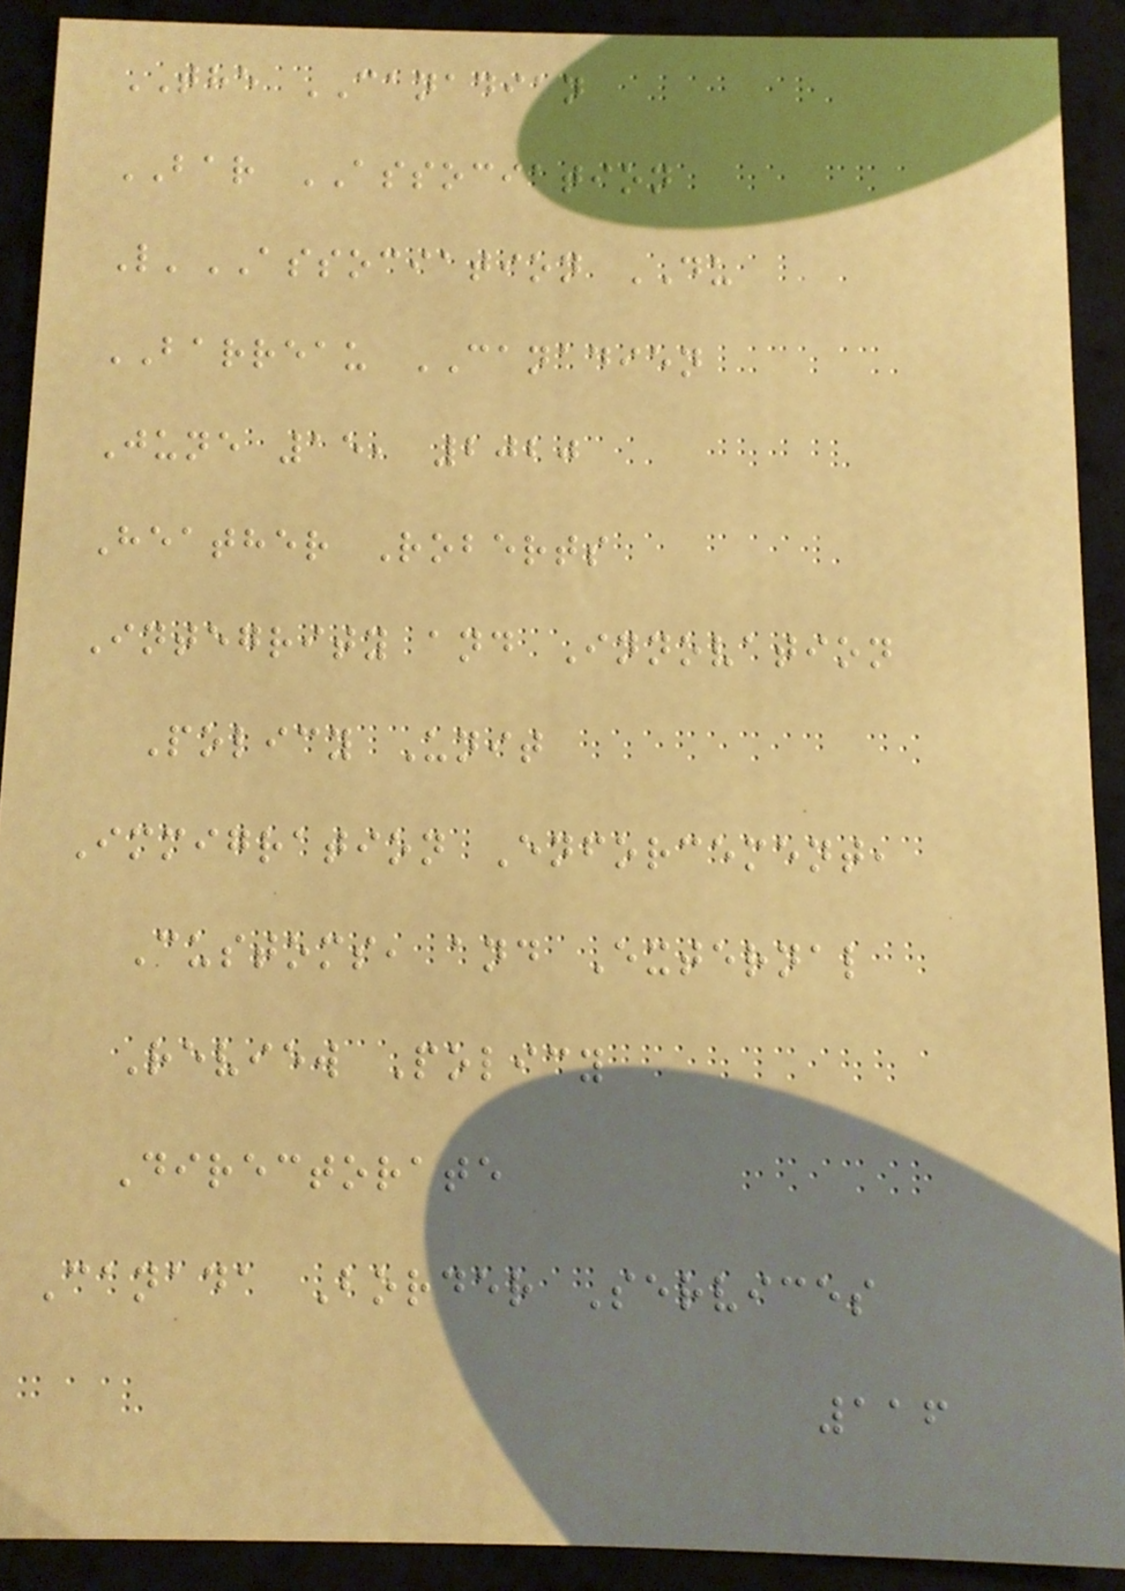THE CANADIAN
BAR ASSOCIATION
L'ASSOCIATION DU
BARREAU CANADIEN
June 15, 2020
Heather Roberts
Integrity and Innovation
Policy Unit
Immigration Enforcement,
Customs, and External
Review Policy
Directorate
Canada Border Services
116
